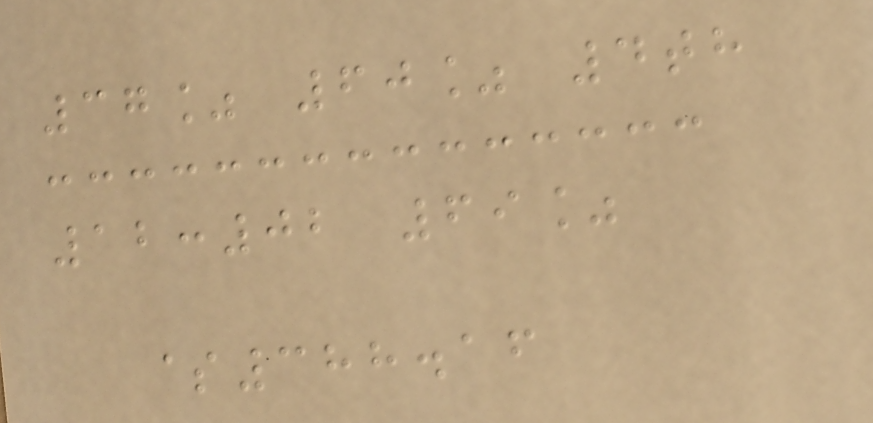37% 60% 4th
12:02 69%
$388.16
